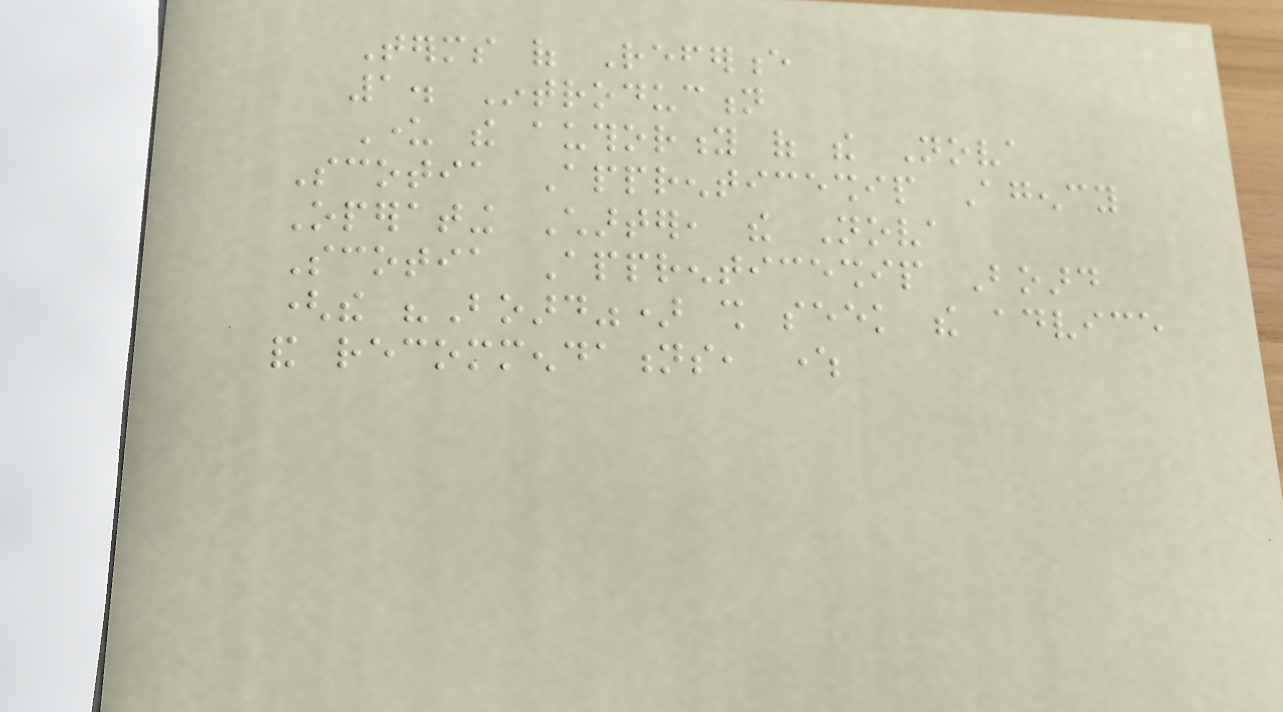Terms of Reference
1. Introduction
Under the authority of the Nova
Scotia Apprenticeship Agency
Operating Charter, the Nova
Scotia Apprenticeship Board
(the "Board") shall seek the advice
and recommendations, where
